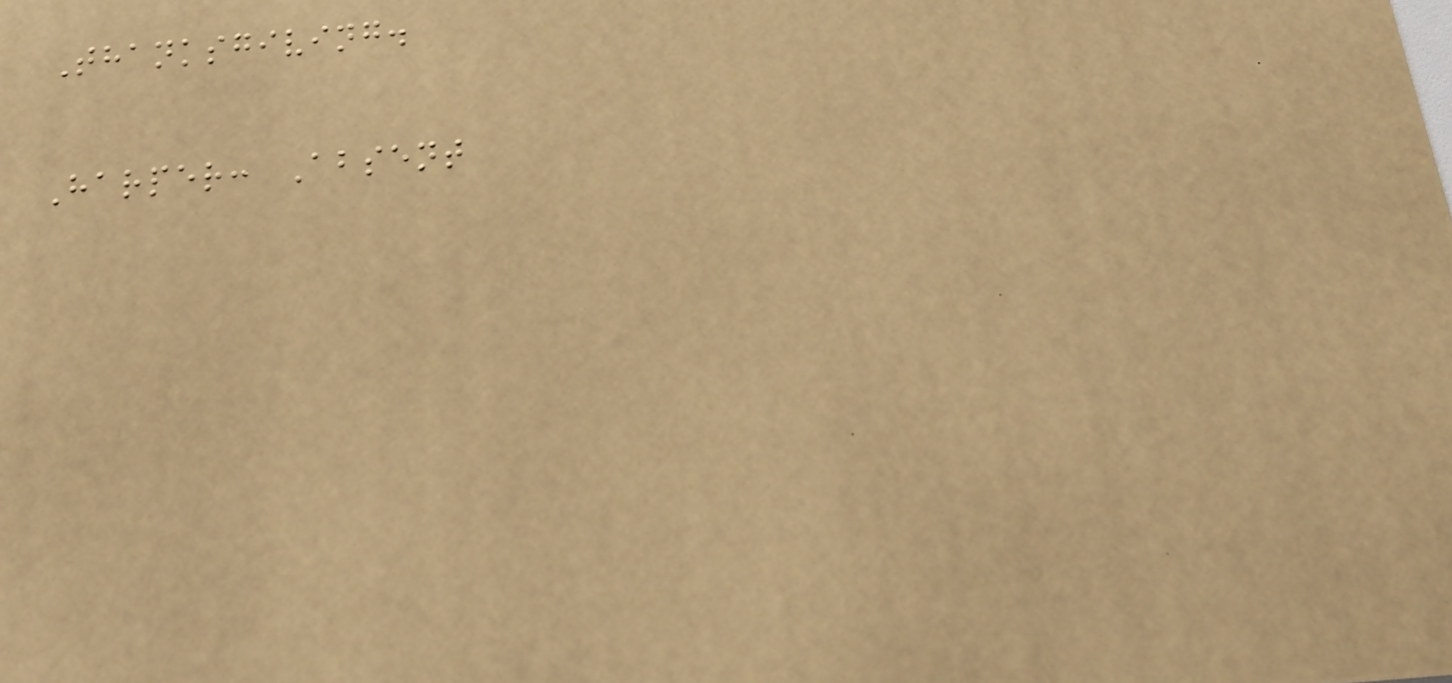Thanksgiving.
Harper: Absent
